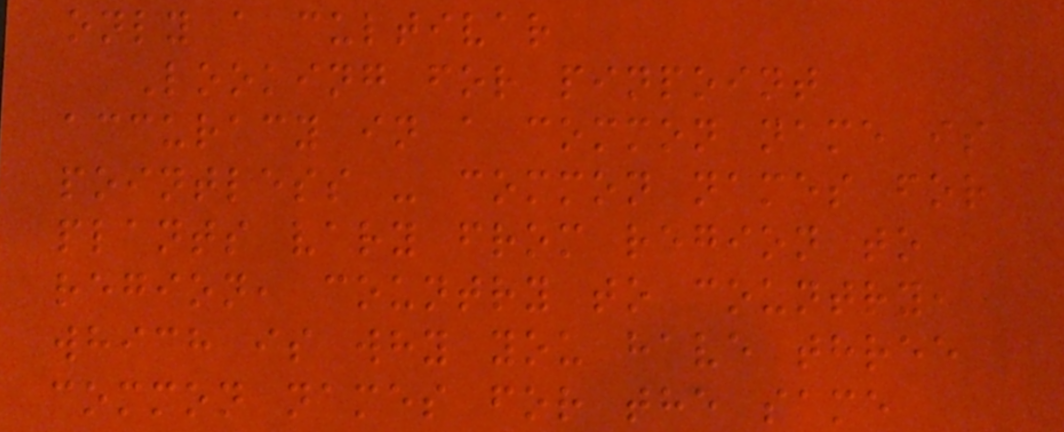only a cultivar
Looking for pinpoint
accuracy in a common name is
pointless - common names for
plants vary from region to
region, country to country,
which is why you have three
common names for the same
